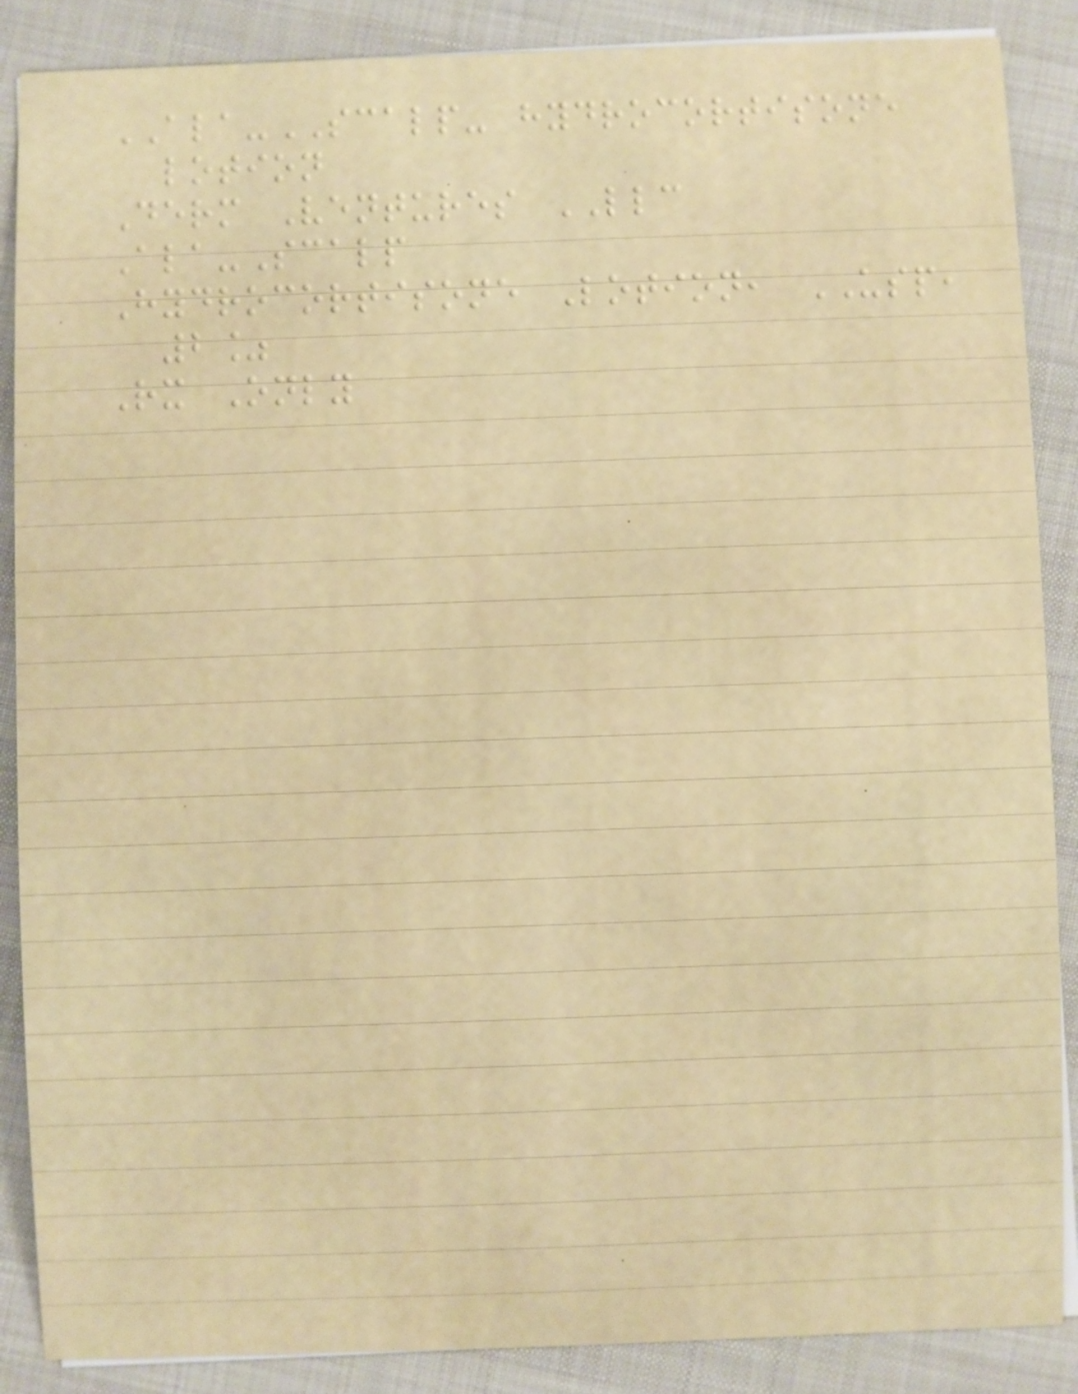ALA-SCALP- hydrocortisone
lotion
Derm Ventures LLC
Ala-Scalp
Hydrocortisone Lotion, USP,
2%
Rx Only
